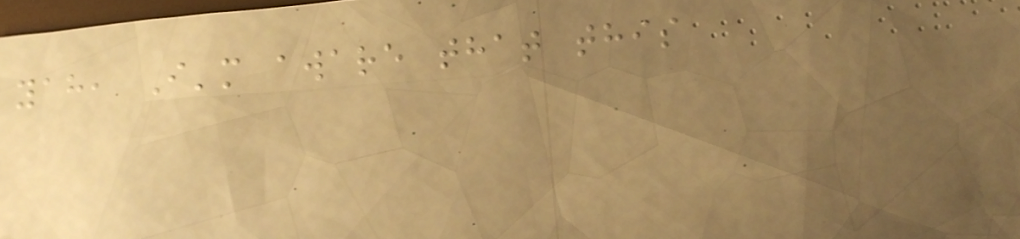yah, I'm aware that this
